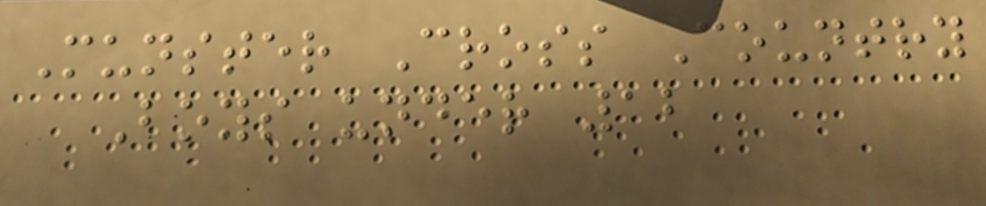Munster Cross Country
Boys under 12
